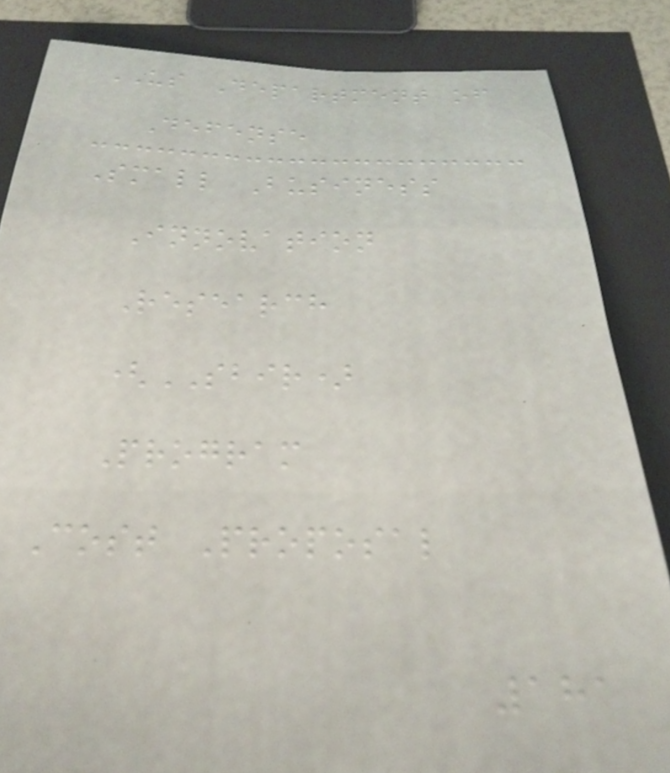US Department of
Defense
Small Business
Innovation
Research
(SBIR)
Program
Cost Proposal
181
